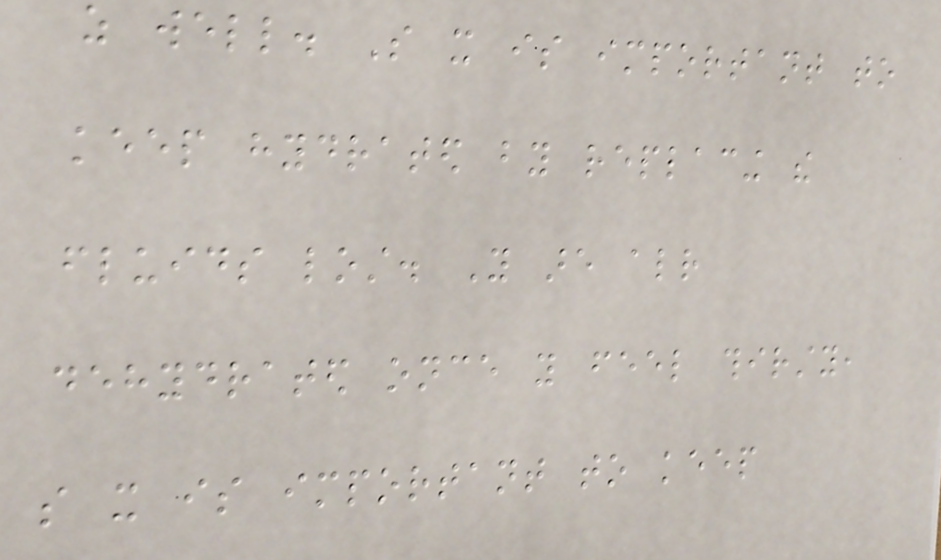as well. So it is important to
keep hydrated by replacing the
fluids lost. You are already
dehydrated once you feel thirsty,
so it is important to keep
